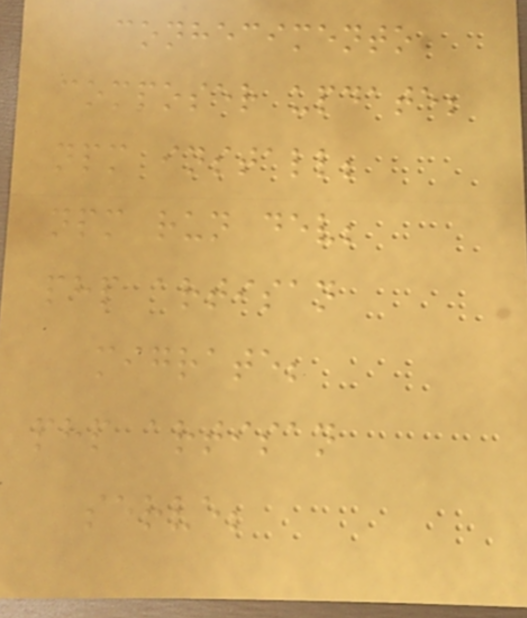conhecimento
composer update;
npm install;
npm run dev;
php artisan
migrate;
php artisan
serve;
